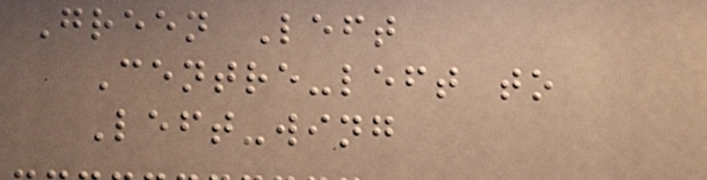Green Left
Centre-left to
Left-wing
